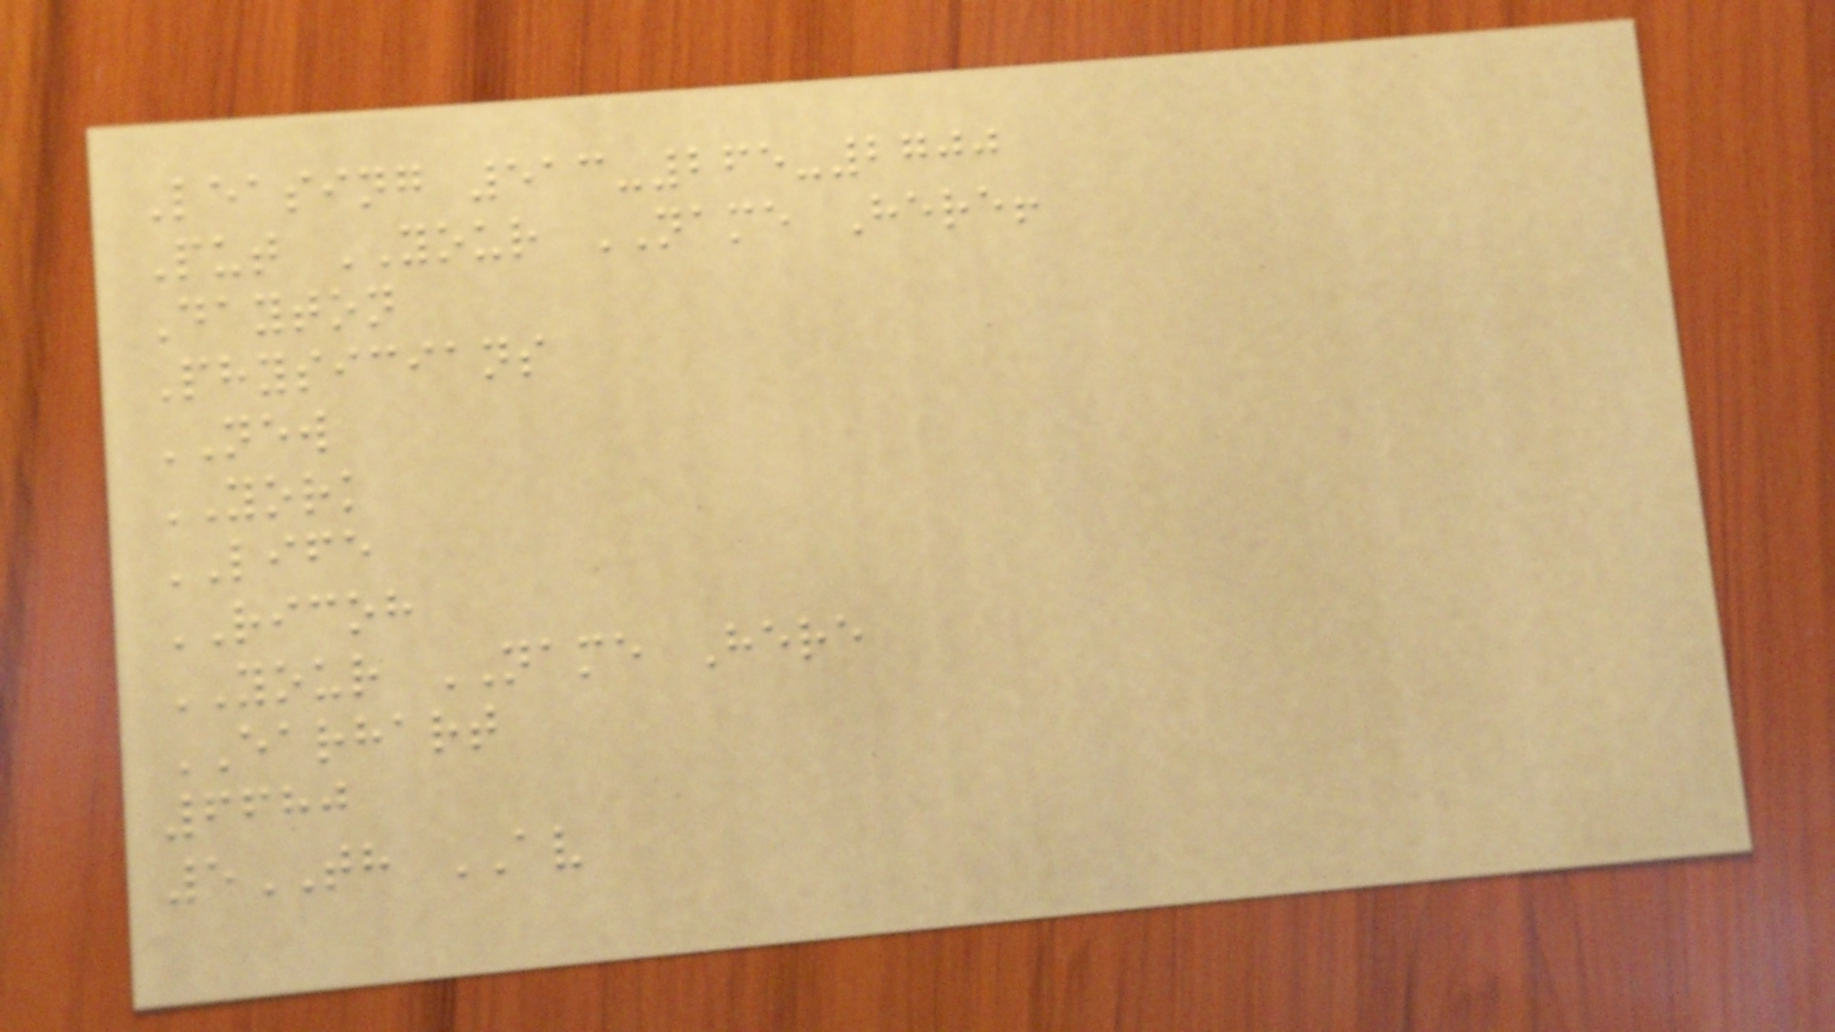Leasing 513-265-2700
Put YOUR NAME Here!
Dayton
Physicians
NEW
YORK
LIFE
RICOH
YOUR NAME Here
EARHART
6680
5TH AV
